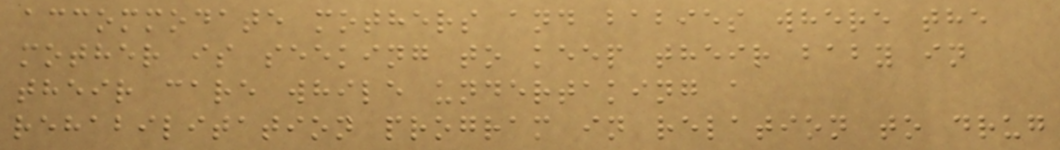accommodate mothers and babies where the
mother is seeking to keep their baby in
their care while undertaking a
rehabilitation program in relation to drug
